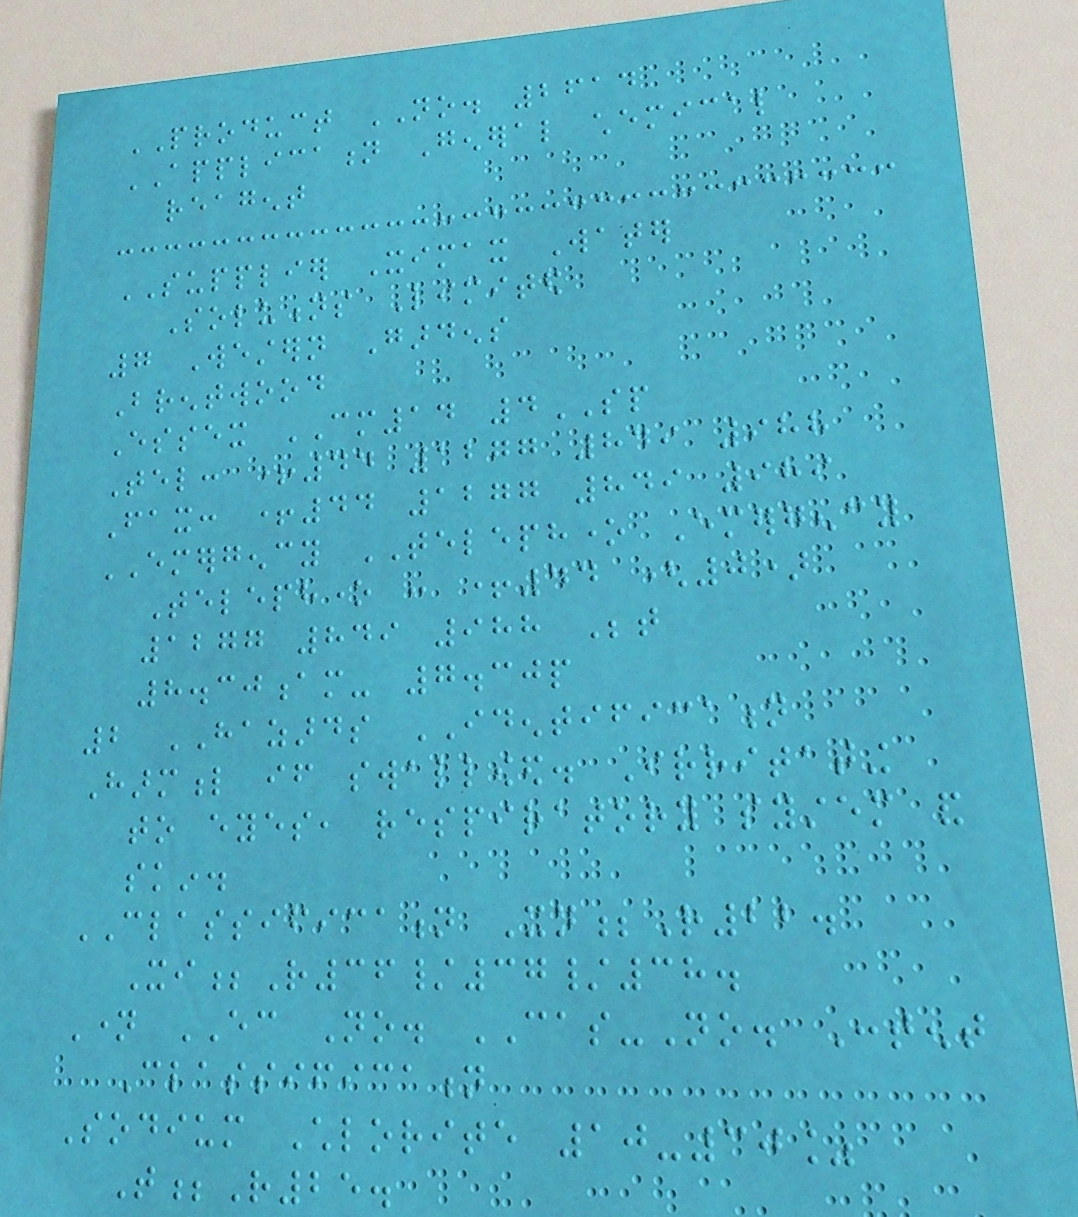PRODUCT NO. 2614
APPLICATION General chemical
reagent
SUPPLIER Ximax Water
Solutions Limited
7 Western Gardens
Brentwood
Essex CM14 4SP
Tel: +44 1277 849 988
Fax: +44 1277 849 989
EMERGENCY TELEPHONE Emergency
Telephone : +44 (0)
1277 849 988 Between
8.30am- 7.30p
2 HAZARDS IDENTIFICATION
Harmful if swallowed. Irritating
to eyes, respiratory system and
skin.
CLASSIFICATION Xn;R22.
Xi;R36/37/38.
Name EC No. CAS-No. Content
Classification
Sodium Chlorite 10-30%
T;R25.
